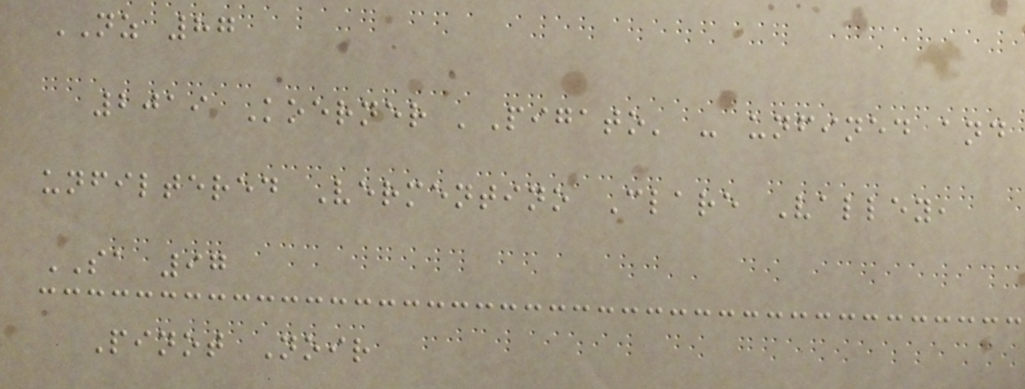NZ 87
2019 Koerner 'Pigato' - unfined and
unfiltered Vermentino Clare Valley,
SA 97
Pinot Noir
